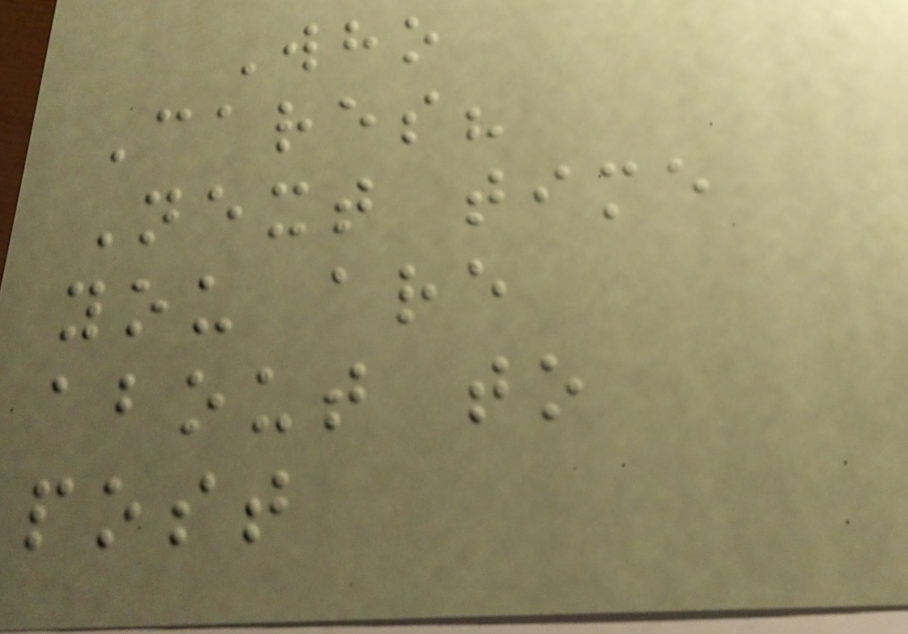Who
Cares?
Next time
you are
about to
post
